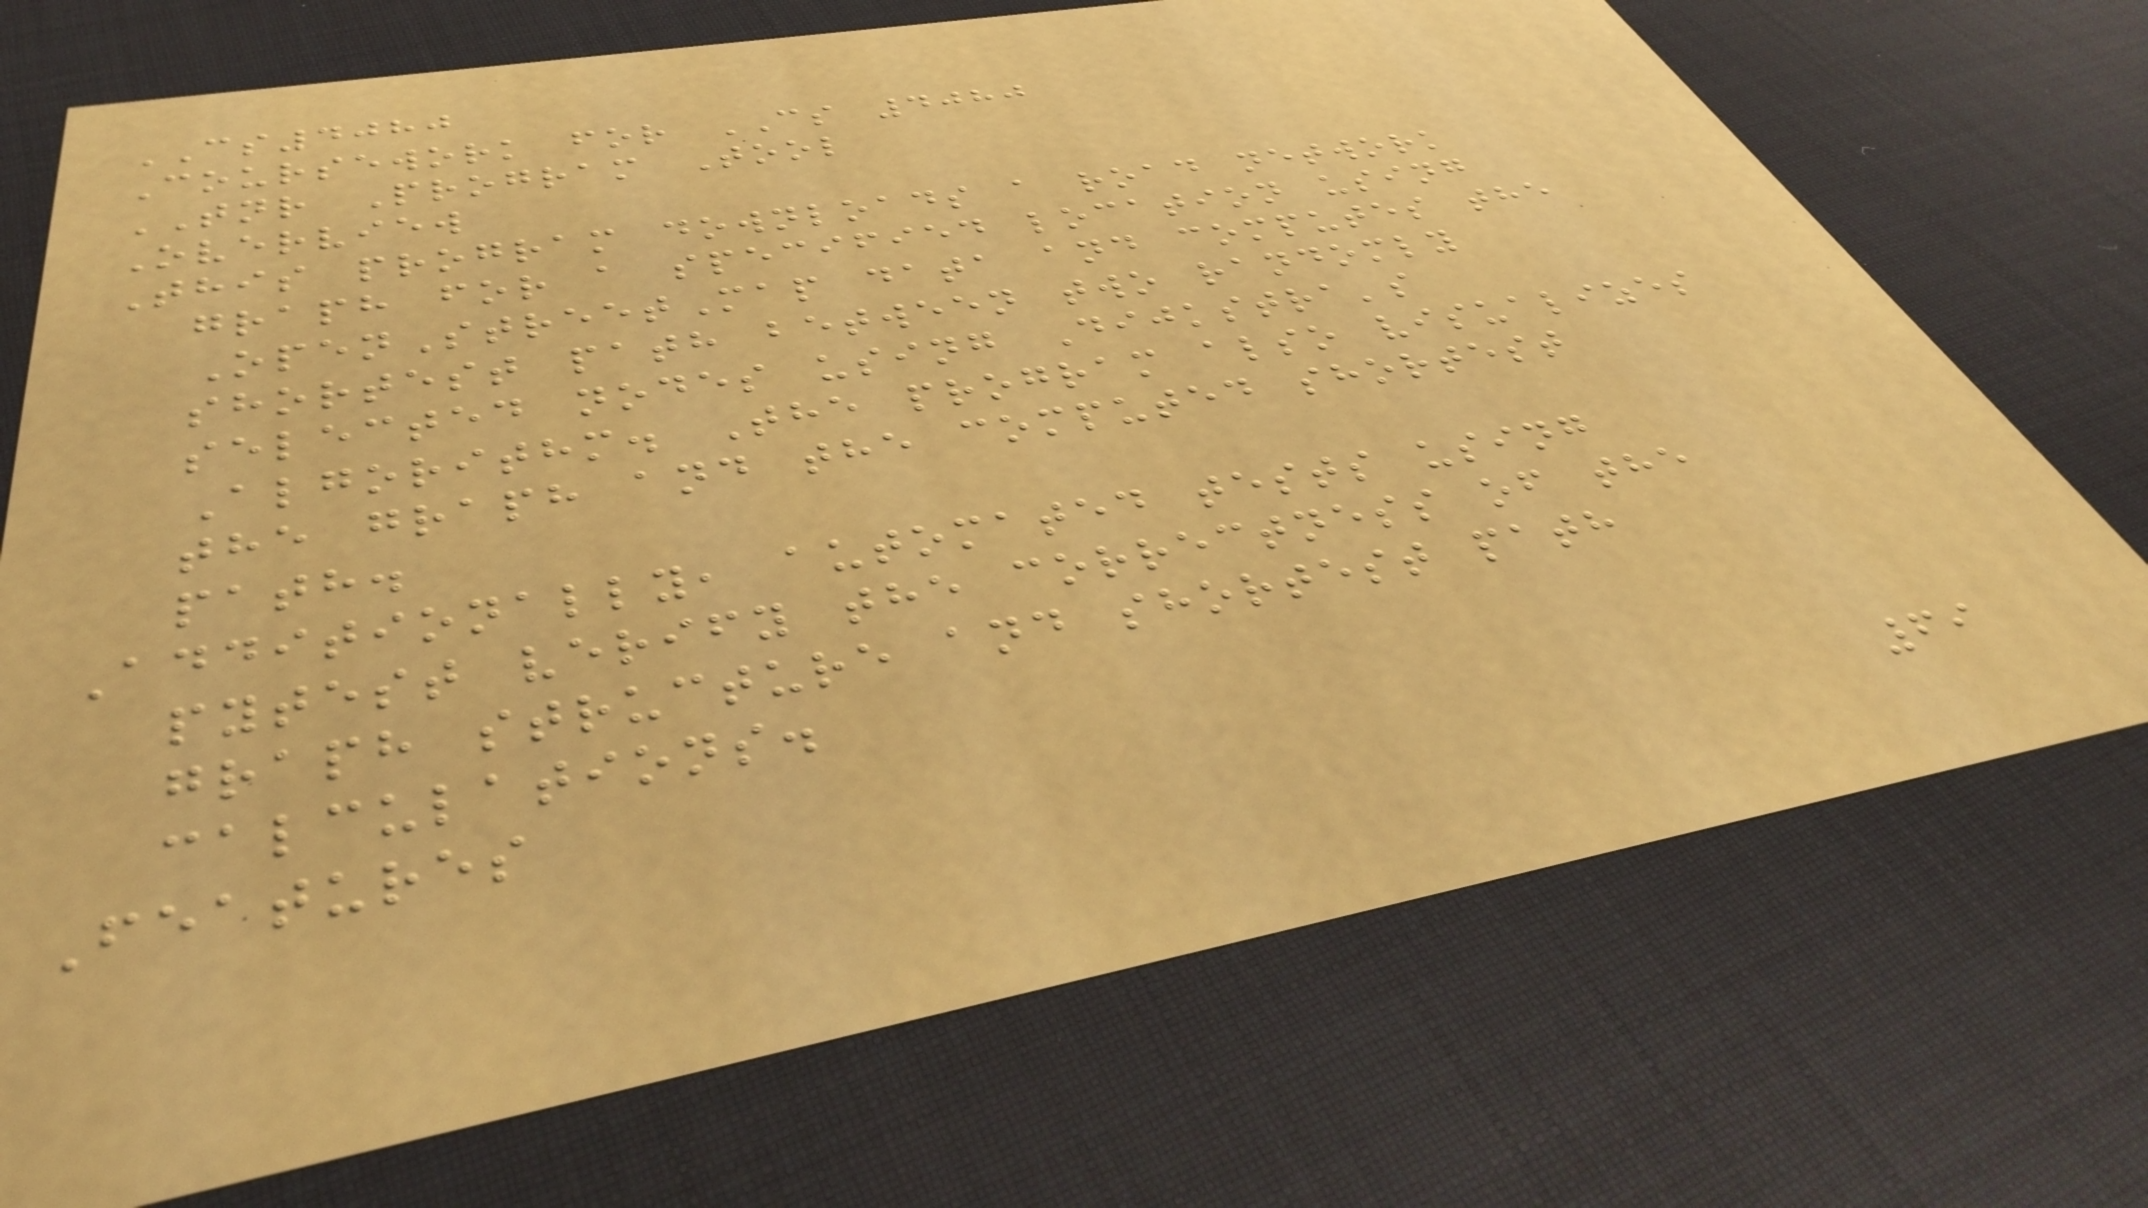CS4080
Coursework for CS 4080
TNR Program Tool
Overview
This program downloads a road network
graph for a specified location using
OpenStreetMap data and computes the
shortest path between two randomly
selected nodes using Dijkstra's
Algorithm. The program also visualizes
the graph and the computed shortest
path.
Additionally, automated tests using
pytest verify the correctness of the
graph structure and shortest path
calculations.
Features
69
